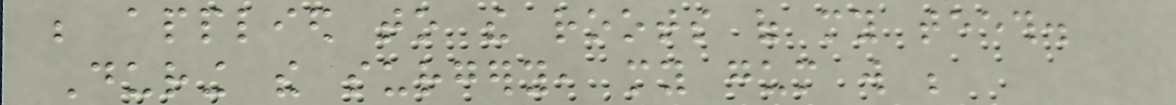be applied to the roots of my teeth.
During the surgery, my gum will be
